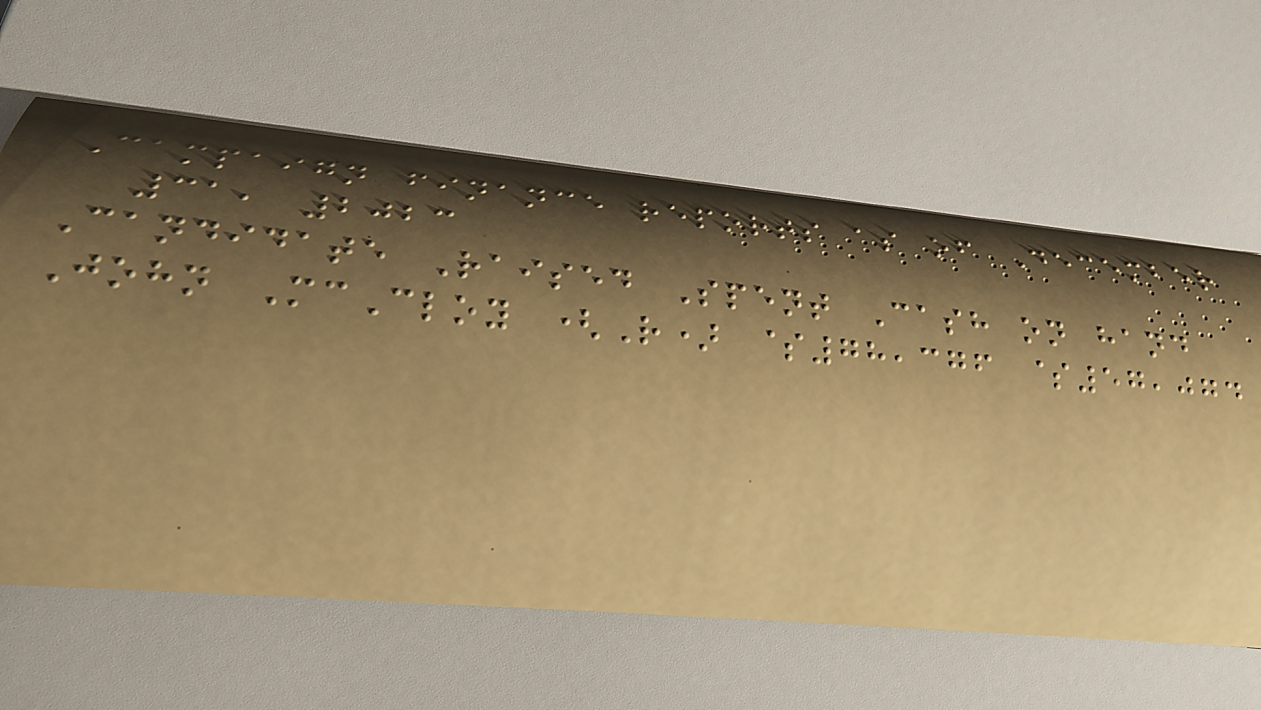Campaign finance reports as of December
31, 2023
Candidate Raised Spent Cash on hand
John McCloy (R) $78,376 $57,074
